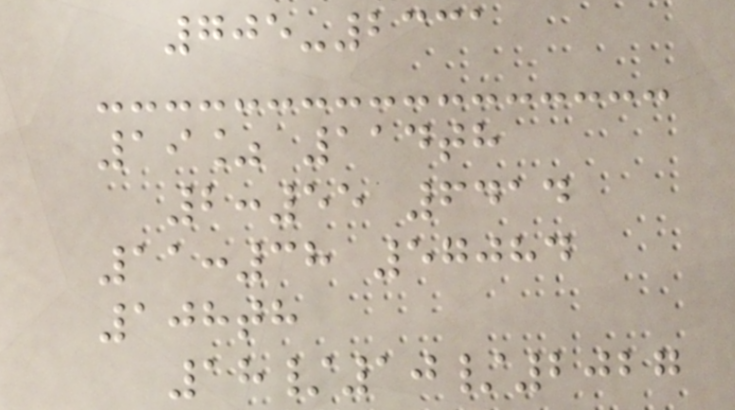705-2331
19% 114th
2:55 6414
11:38 57084
108th
18/10/2027
